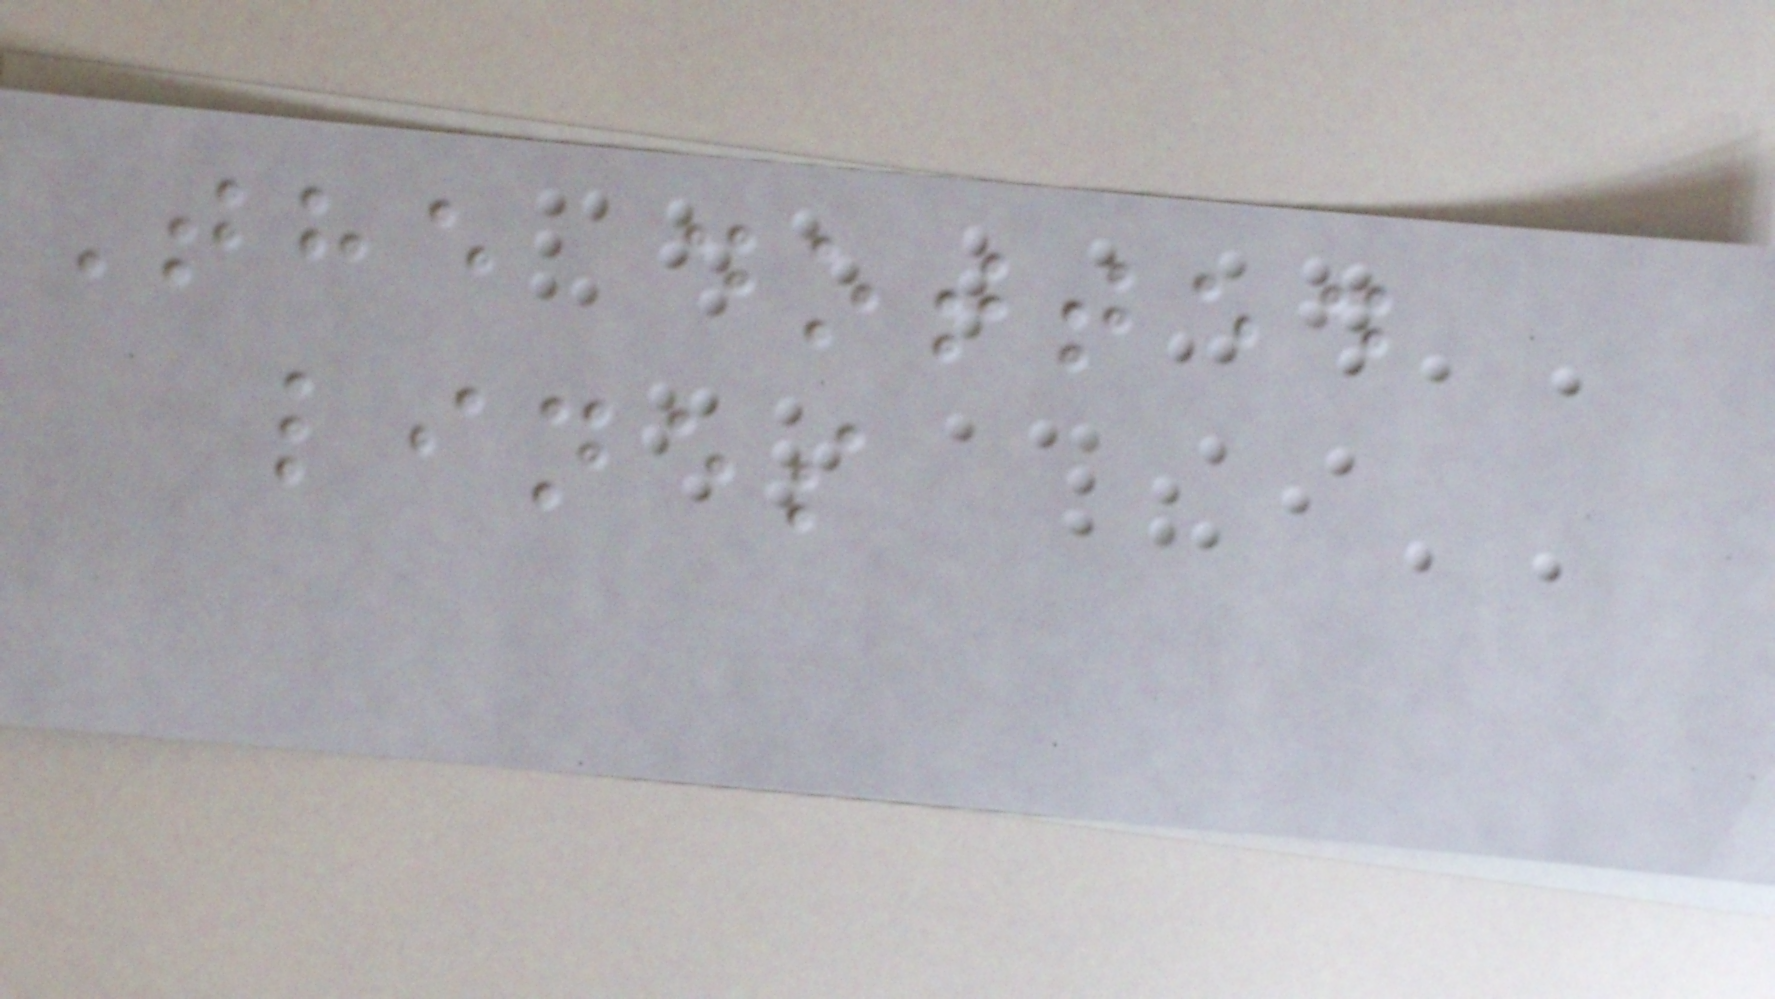The dotted
lines
